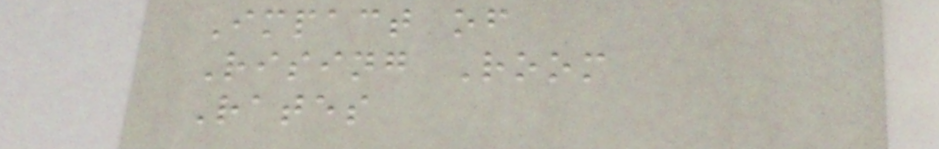Impact of
Rising Room
Rates
